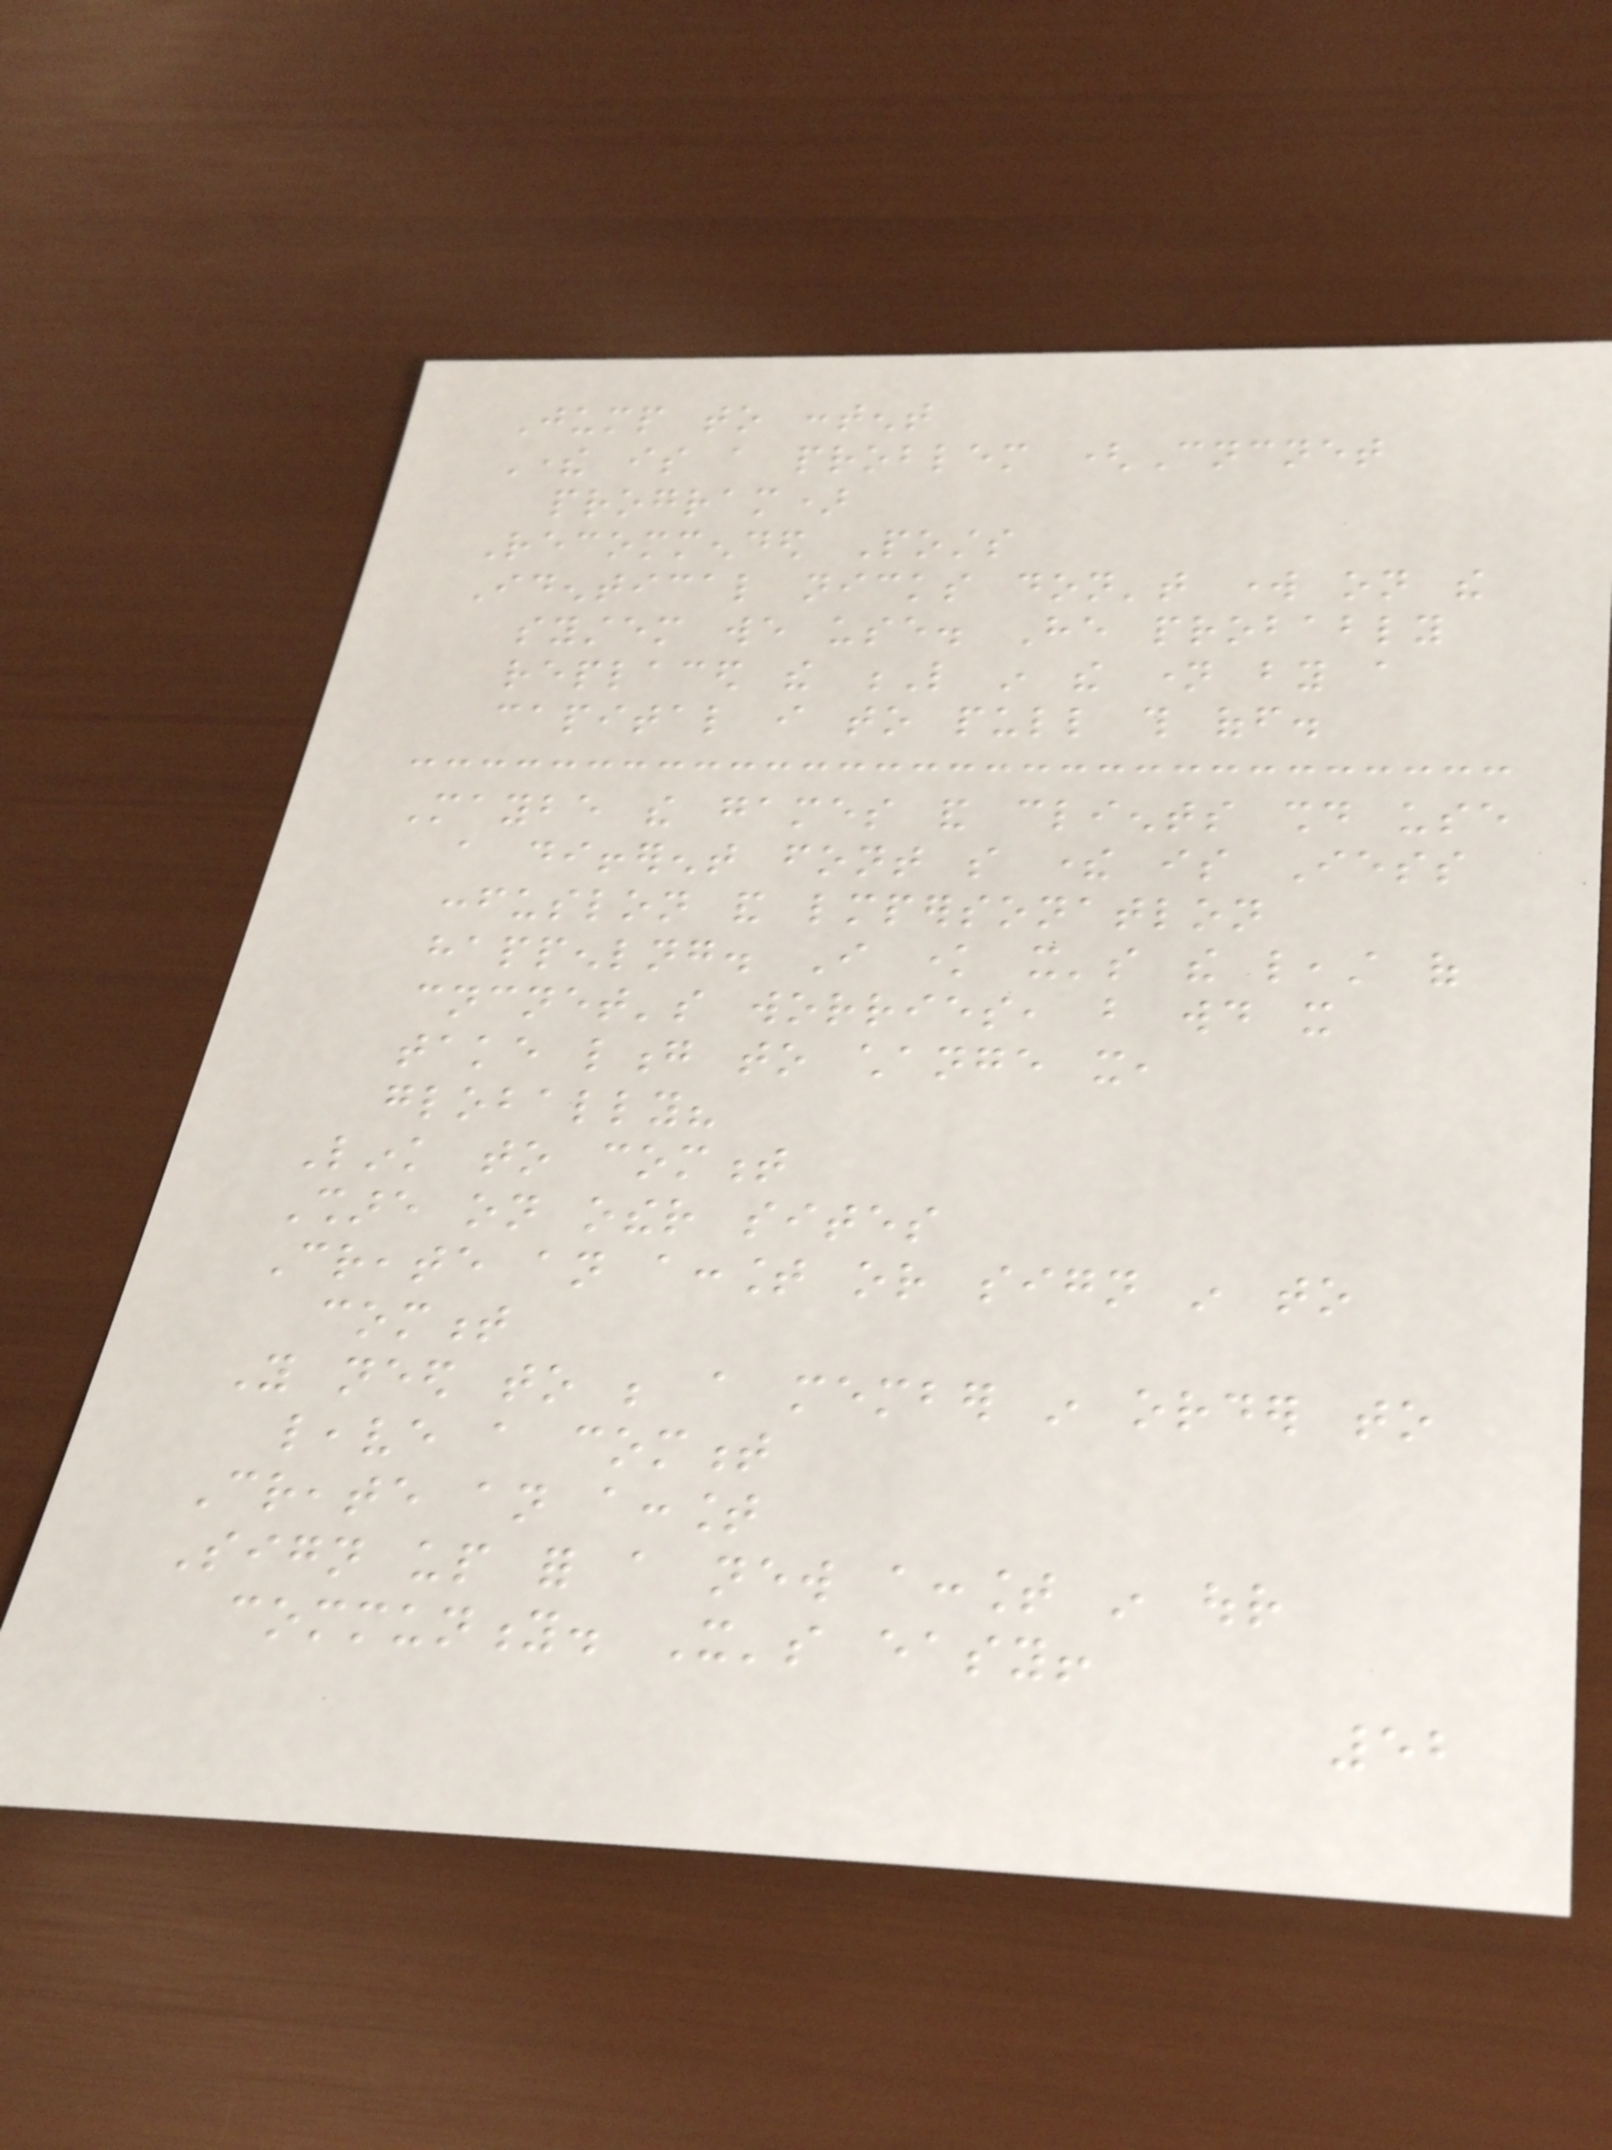Jump to content
There is a problem (Cncnet
program)
Recommended Posts
Identical nicks don't work on the
system we use. He probably
replaced the L in the name by a
capital i to pull this off.
Maybe the games and clients should use
a different font so there is Iess
confuslon and lmpersonatlon
happenlng. I know it's the least of
cncnet's worries, but would it
take long to change it,
globally?
Link to comment
Share on other sites
Create an account or sign in to
comment
You need to be a member in order to
leave a comment
Create an account
Sign up for a new account in our
community. It's easy!
52
